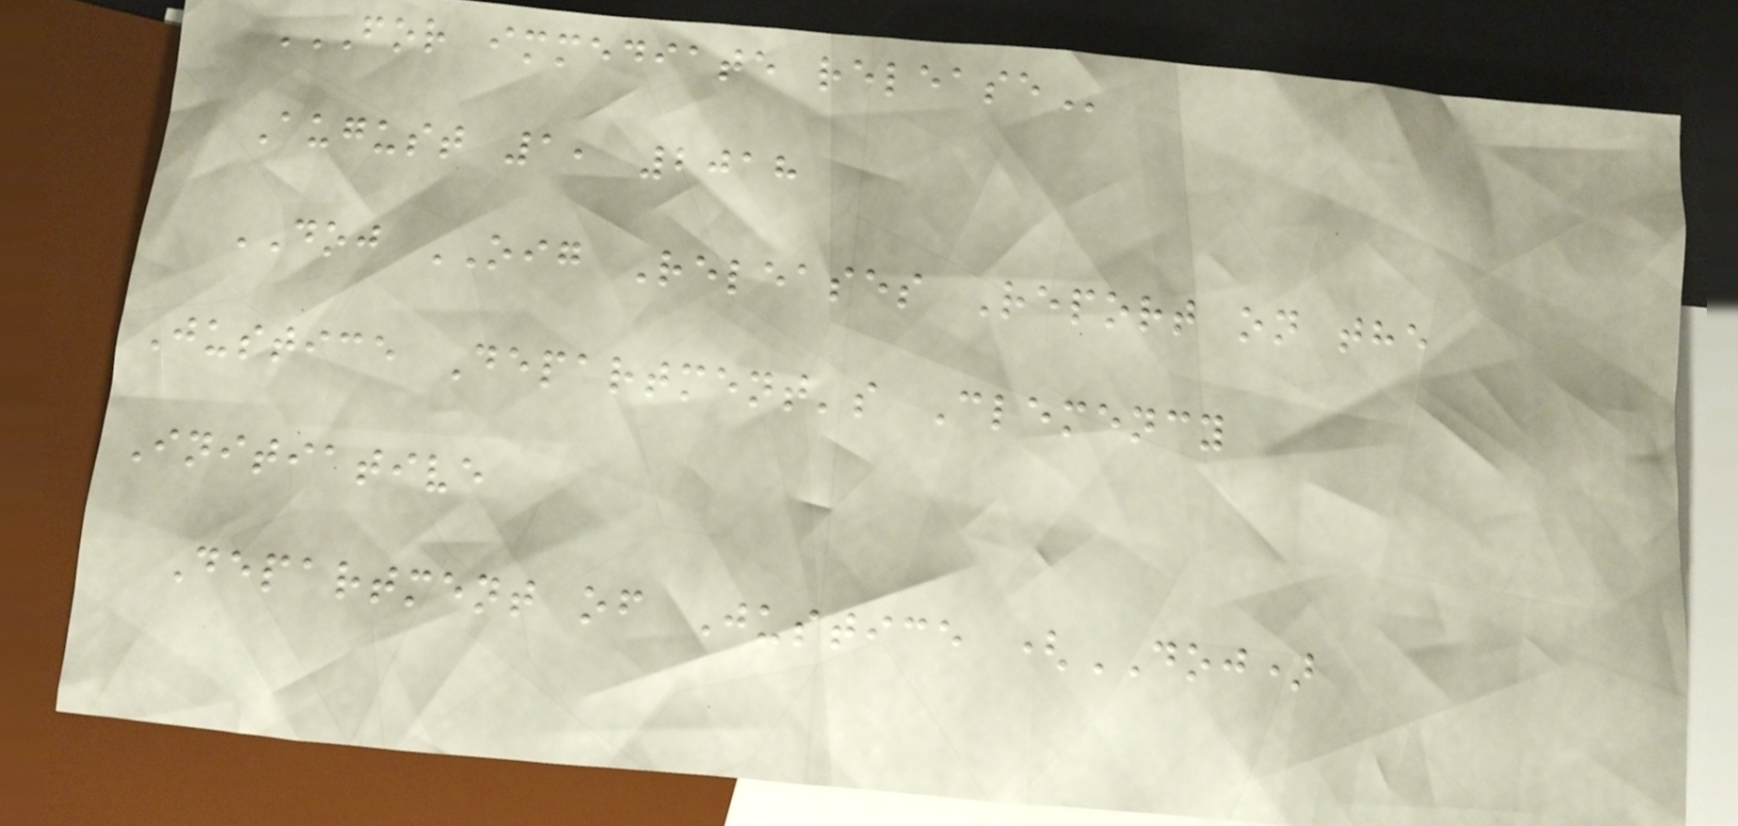FOR IMMEDIATE RELEASE
August 1, 2018
DOJ OIG Releases Report on the
Justice Department's Clemency
Initiative
Department of Justice (DOJ)
